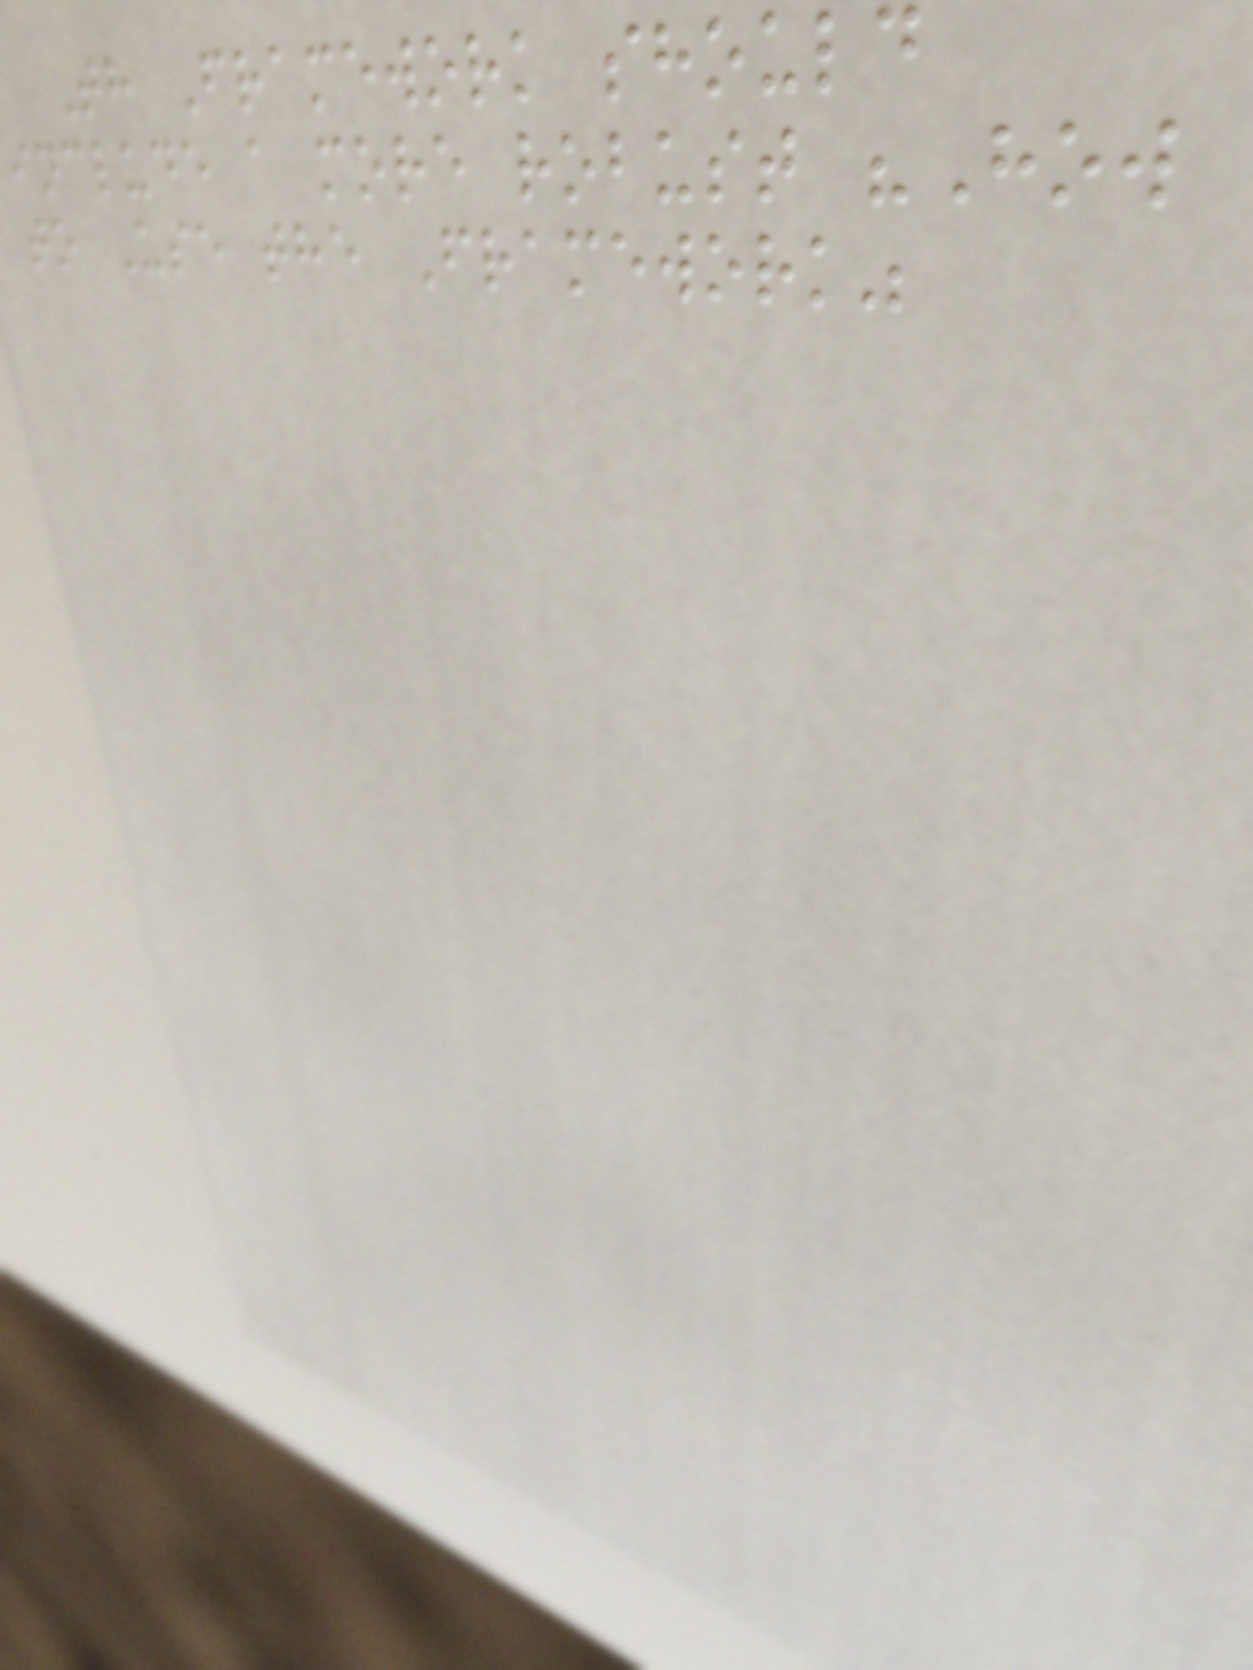Th Framework should
include a more robust "How
to Use the Framework"
